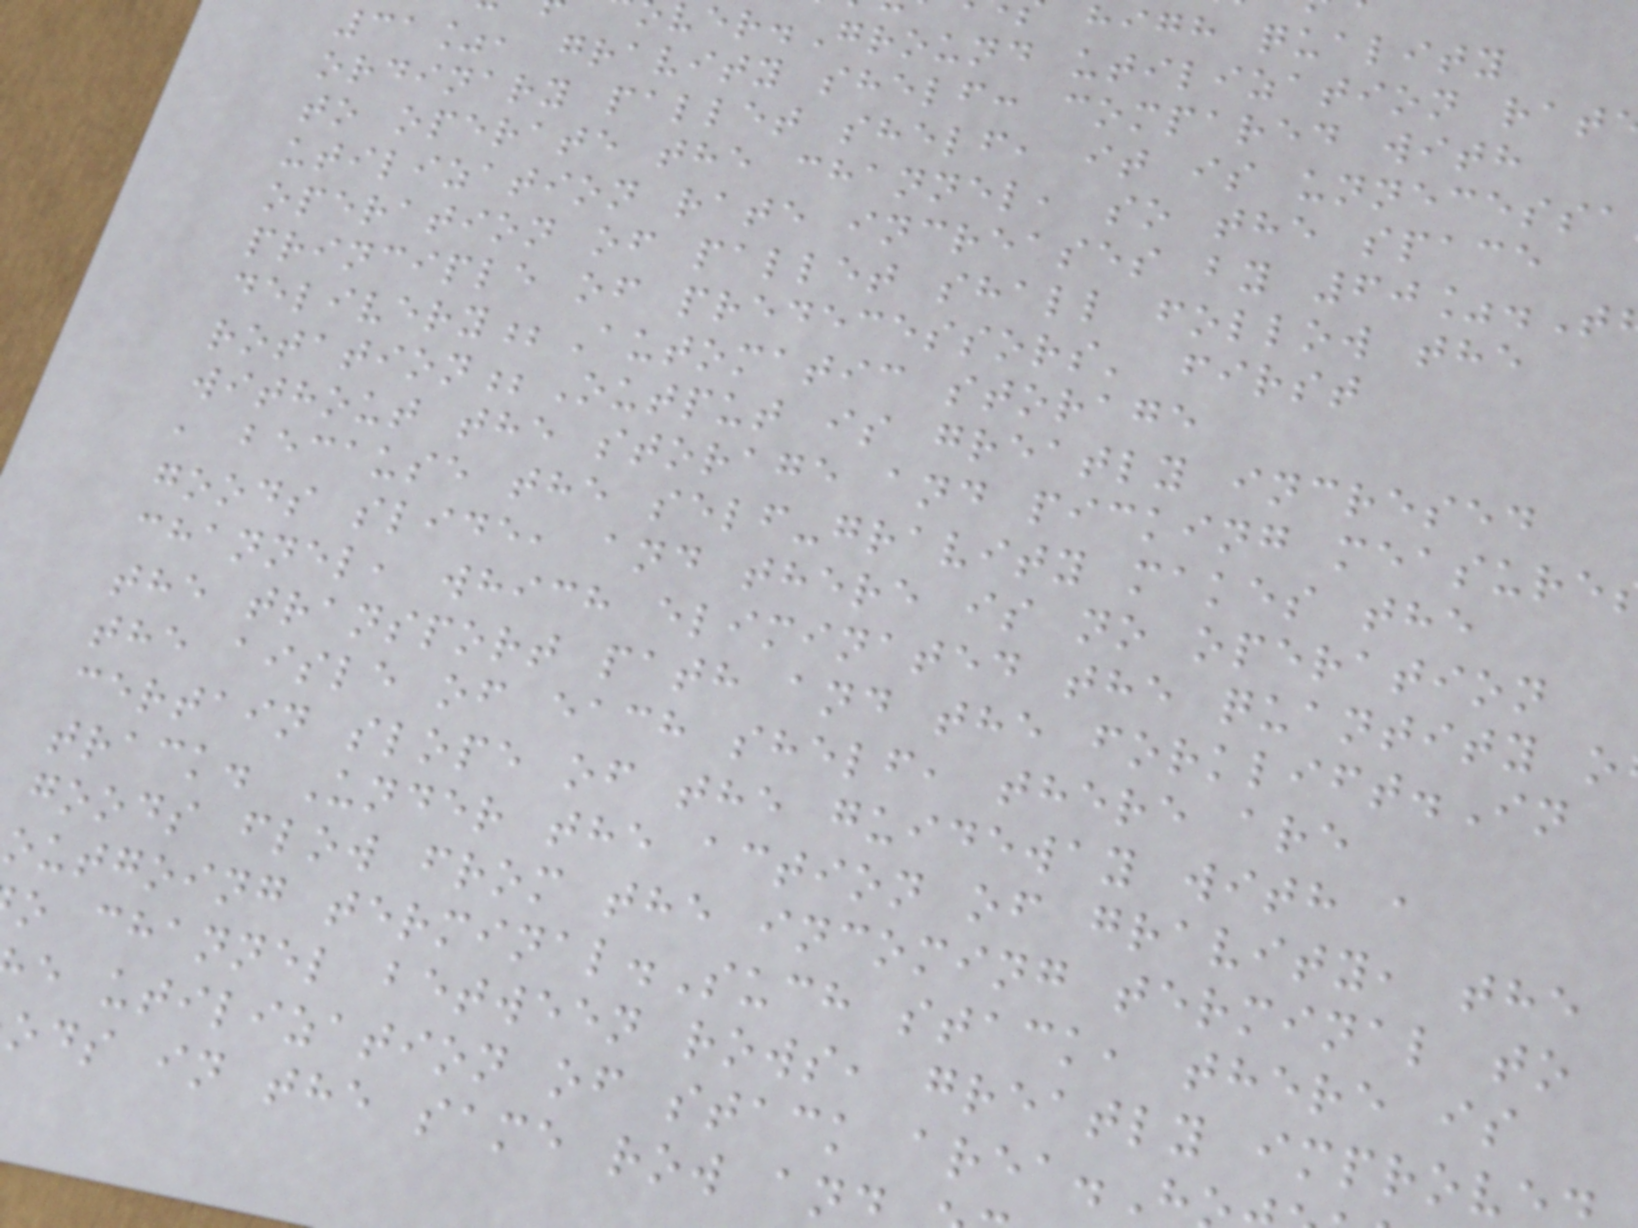high quality
ver.Ground utilization rat
31%, gravity shelf: compared with
ordinary pallet shelf, it is unnecessa
to operate the channel, so the space
utilization rate increases by 60%.T
operation of pallet shall follow the
principle of predecessors' first
delivery;Automatic storage
rotation;Output is greatly incresed
without the storage and picking measure
, because the self-gravity makes the
goods slide, and there is no operation
channel, which eliminated the quantity o
the transport path and the forklift.In
the aisle of each shelf, there are
certain slope of the guideway with a
track. Under the action of gravity, the
goods flow from the incoming terminal to
outgoing terminal.Such stack, there is
o channel between rows, greatly improve
e utilization of stack area.H
ods in the same row an
